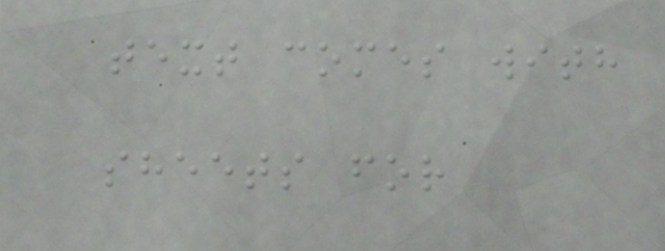text comes with
sheets for
